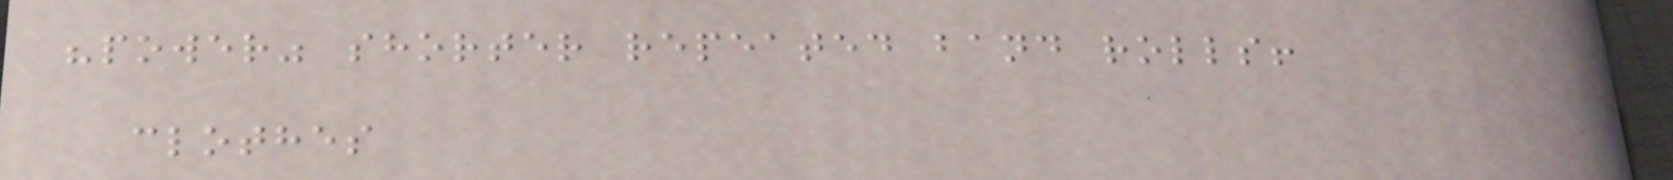"power" shorter repeated band rolls!
clothes
